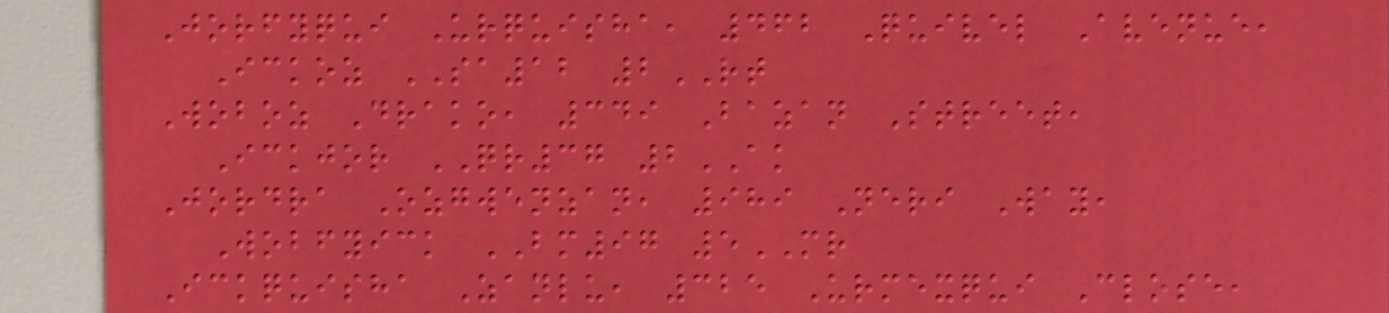Jorfyqui Urquisha, 462 Quivel Avenue,
Ickoz SA12 2RT
Woboz Drako, 349 Bazan Street,
Ickjor QR37 2AK
Jordra Ozgwenzan, 989 Neri Way,
Wobfyick BM97 5MR
Ickquisha Zanlu, 325 Urmexqui Close,
